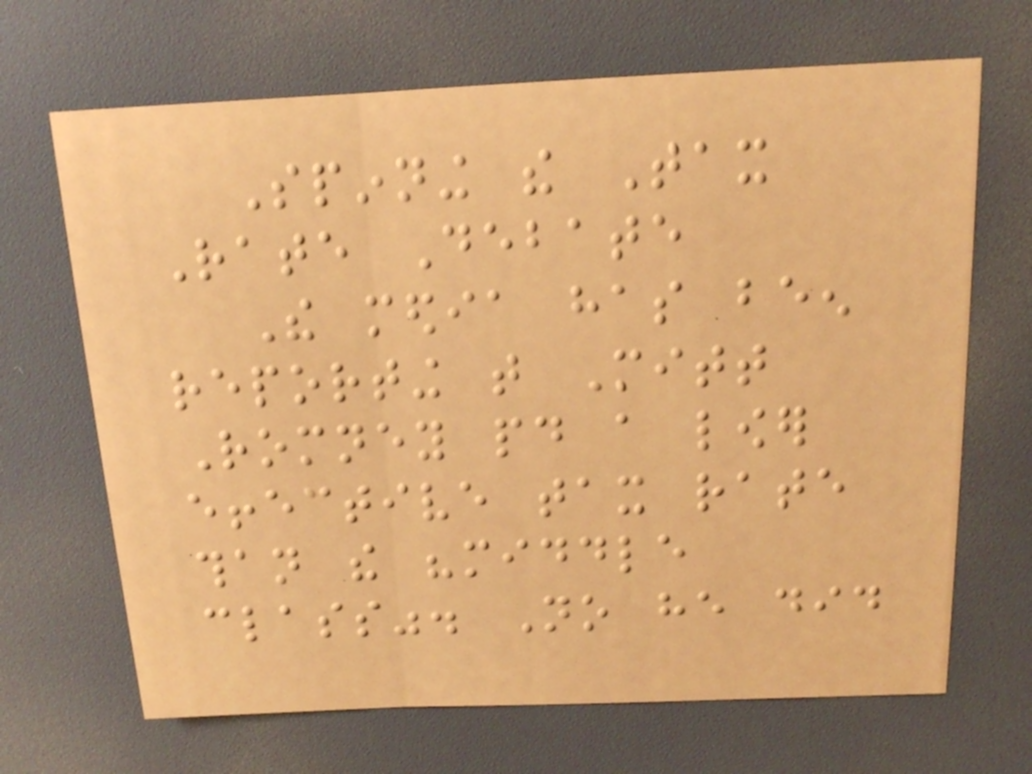Spinning the Tax
Rate Debate
The media has been
reporting that Mitt
Romney paid a lower
effective tax rate
than the "middle
class". No he did
